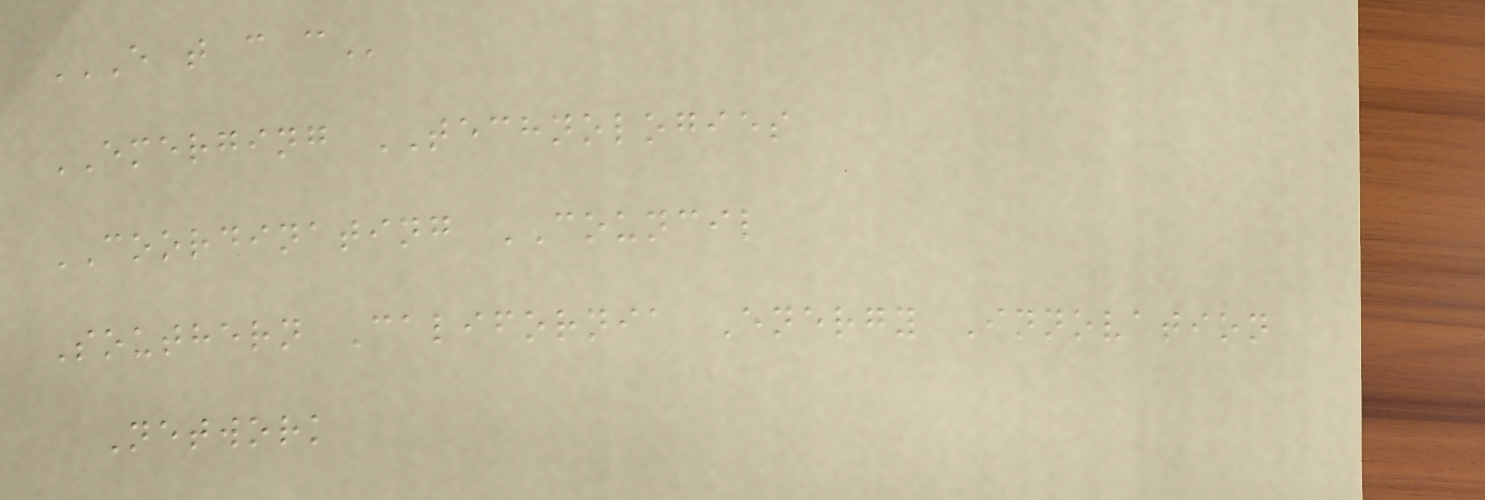E T C C
EMERGING TECHNOLOGIES
COORDINATING COUNCIL
Southern California Energy Innovation
Network
